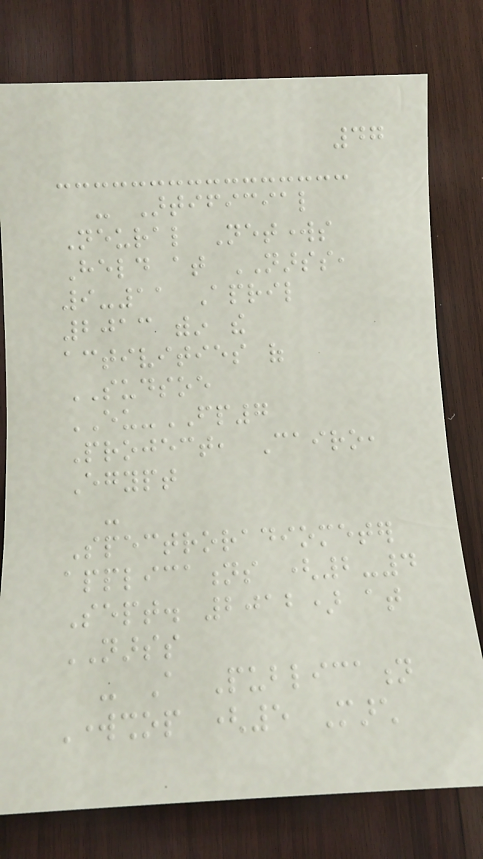47
- Artificial
Neural Networks
Held at NARSS,
9-11 April
2013 within the
activities of
SUDSOE
EU-FP7
Project, Cairo,
Egypt
-
Spectroradiometer
applications (2-4
Sept. 2012) at
NARSS
- A Publication
Workshop (5 March
